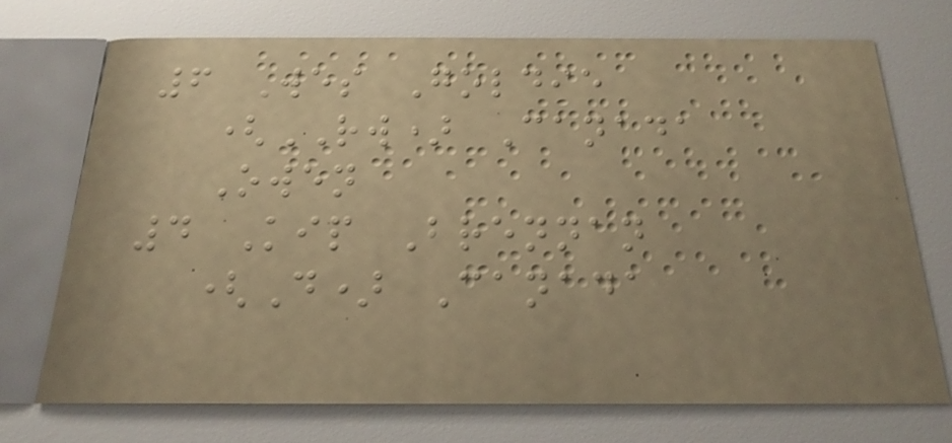6 Wes Goldie
(RW) Canada
Owen
4 Kip Brennan
(D) Canada
